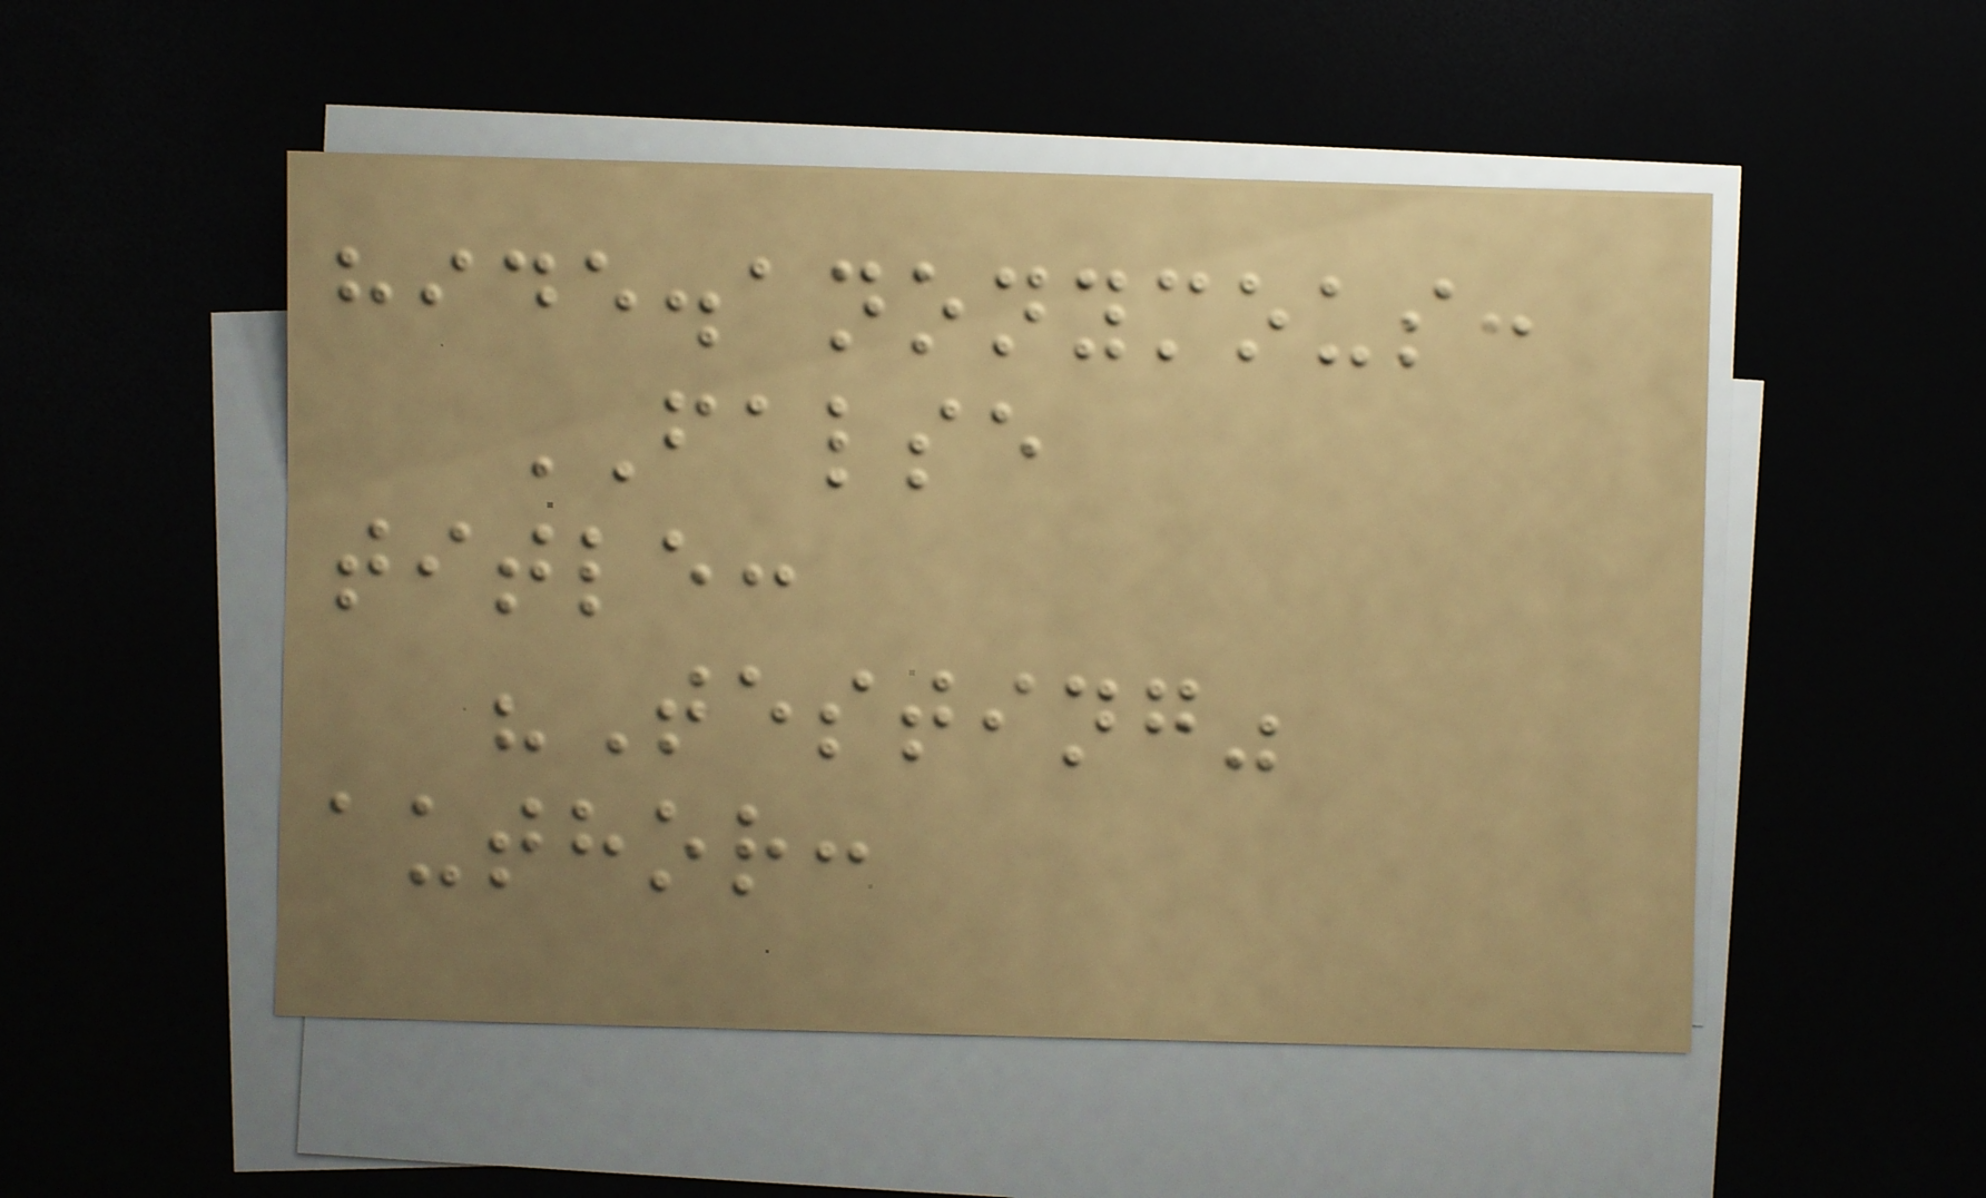hide.anonymous:
FALSE
title:
"Testing"
author:
